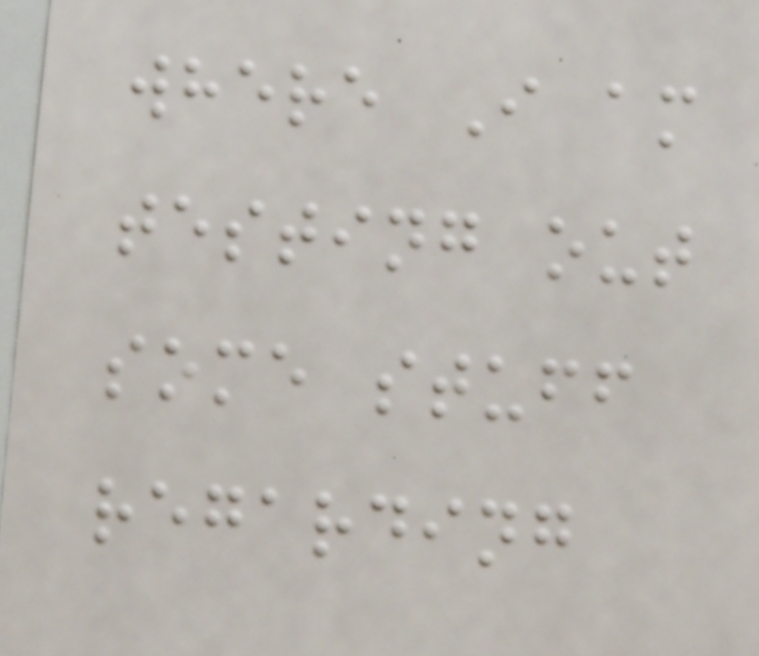where I am
testing out
some stuff
regarding
